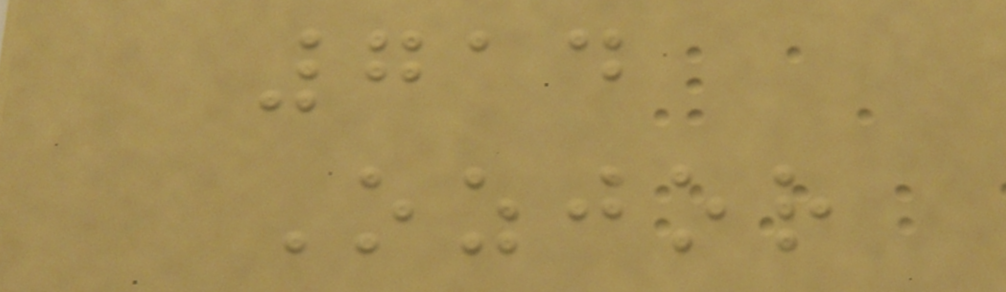714
Ozjor
